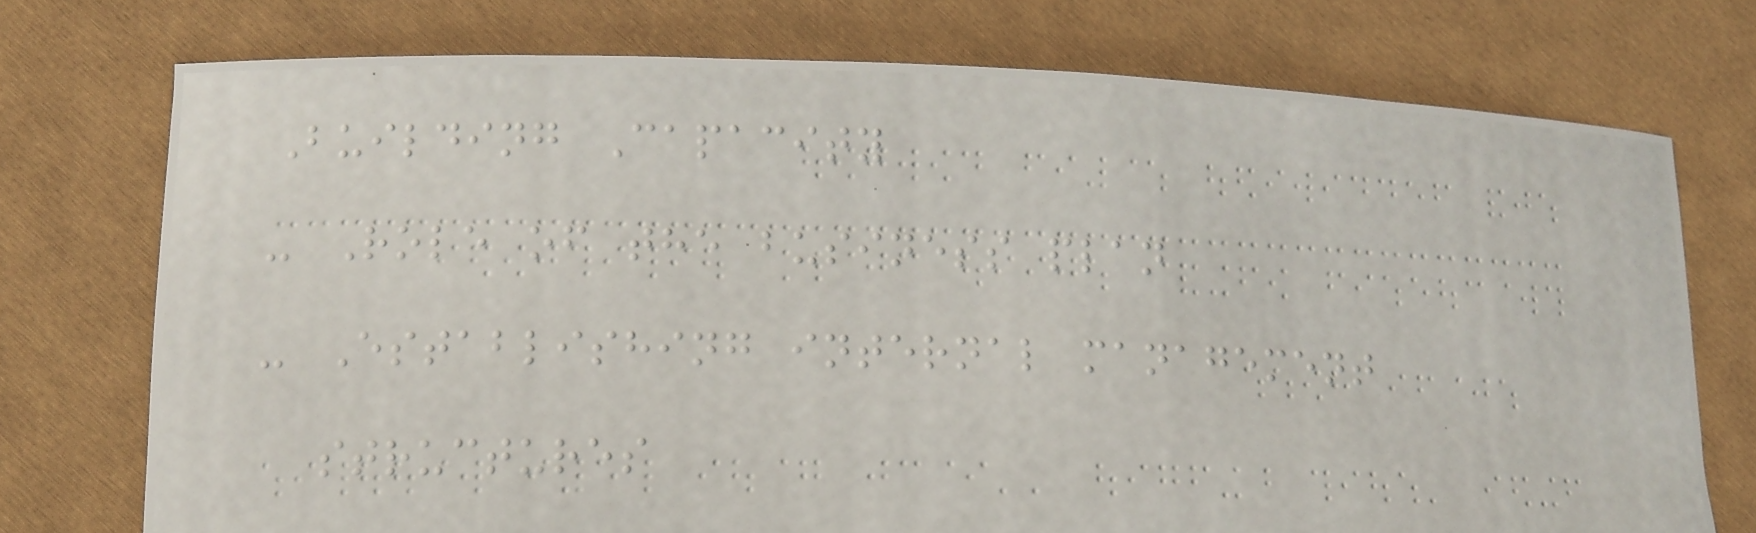Building Capacity
- Role of the business plan
- Establishing internal management
structures
